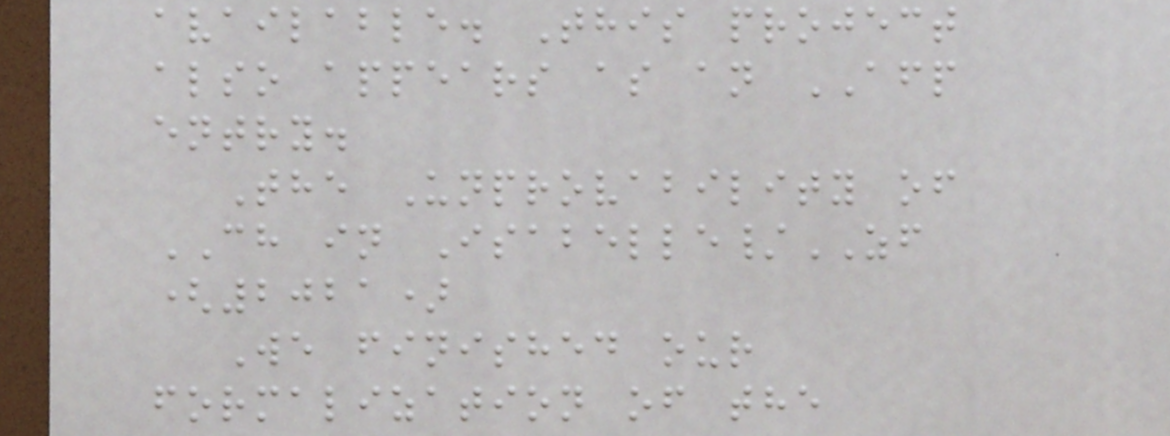available. This project
also appears as an AFP
entry.
The Unprovability of
CH in Isabelle/ZF
(2021)
We finished our
formalization of the
